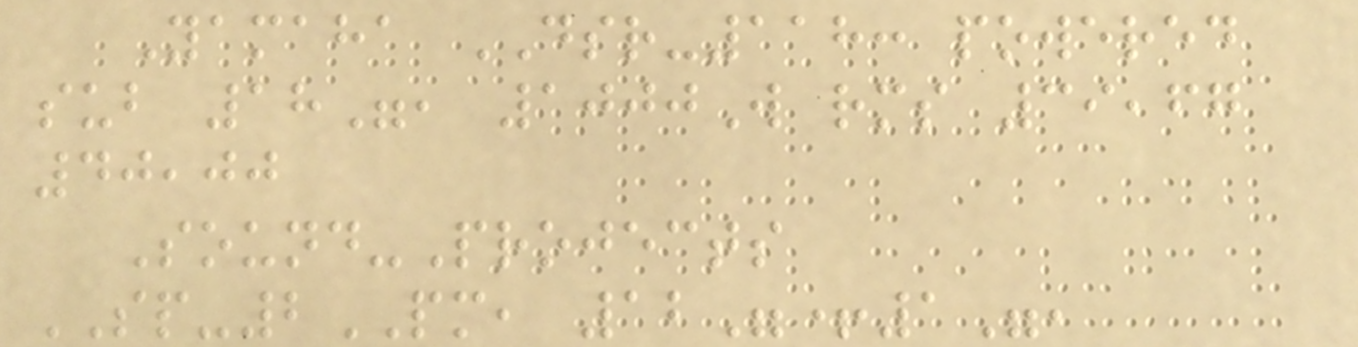Yamaha DSR-118: powered
sub 18", 1000W rms 39,67
40,00
Sound-Projects
SP-2PM, 12"+1",
